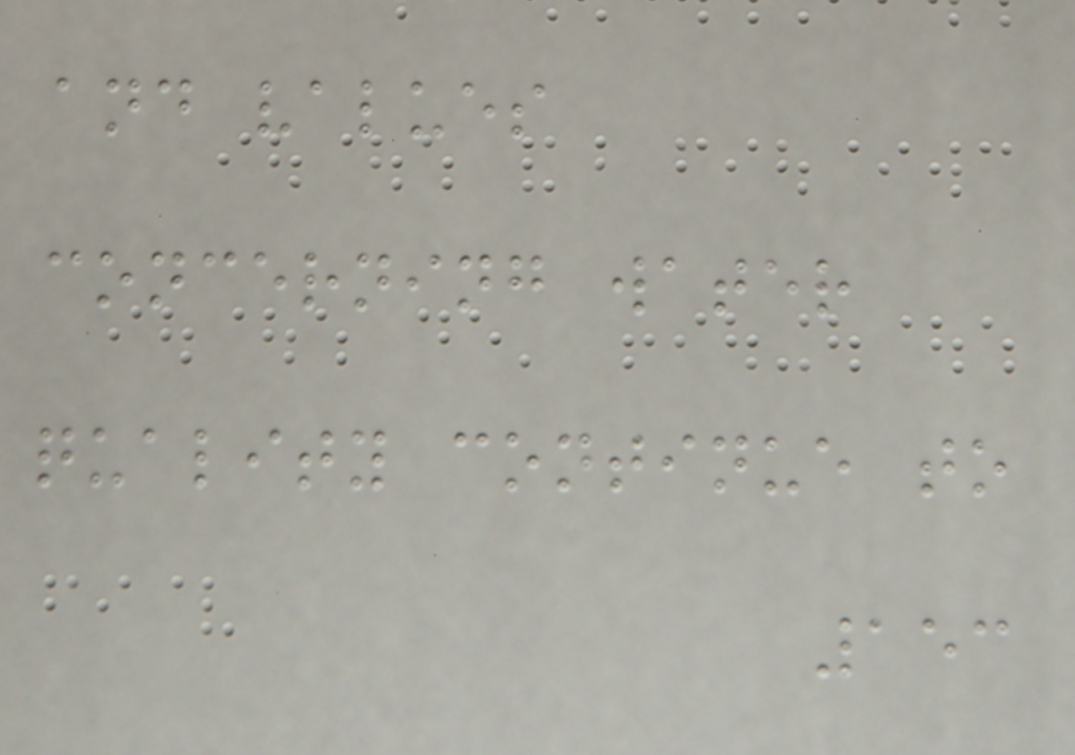and values
concerning water
quality continue to
153
